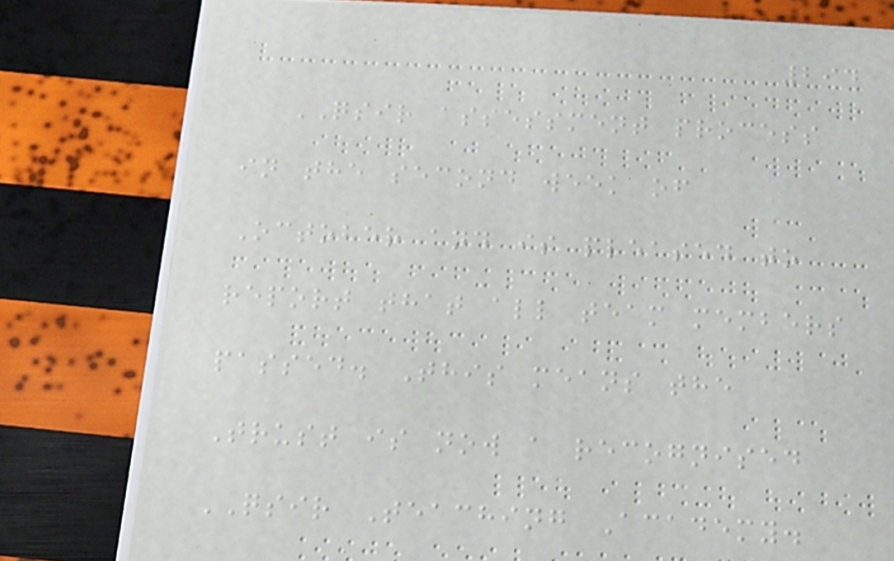294
QSIR assessment process
in the second week of
October and is pleased to
report that all team members
passed. This means the
Trust is now a recognised
QSIR Teaching Academy.
